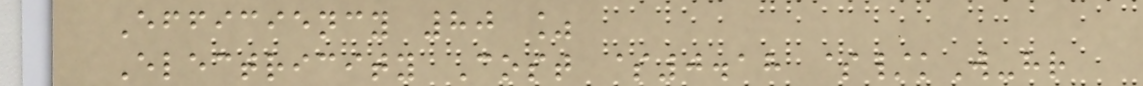Efficiency 80 %
Electricity Cost $0.18 $/kW-hr
